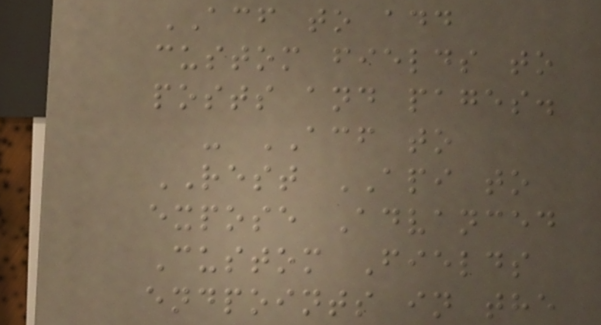ACF to add
custom fields to
posts and pages.
- ACF to
REST API to
expose Advanced
Custom Fields
endpoints in the
